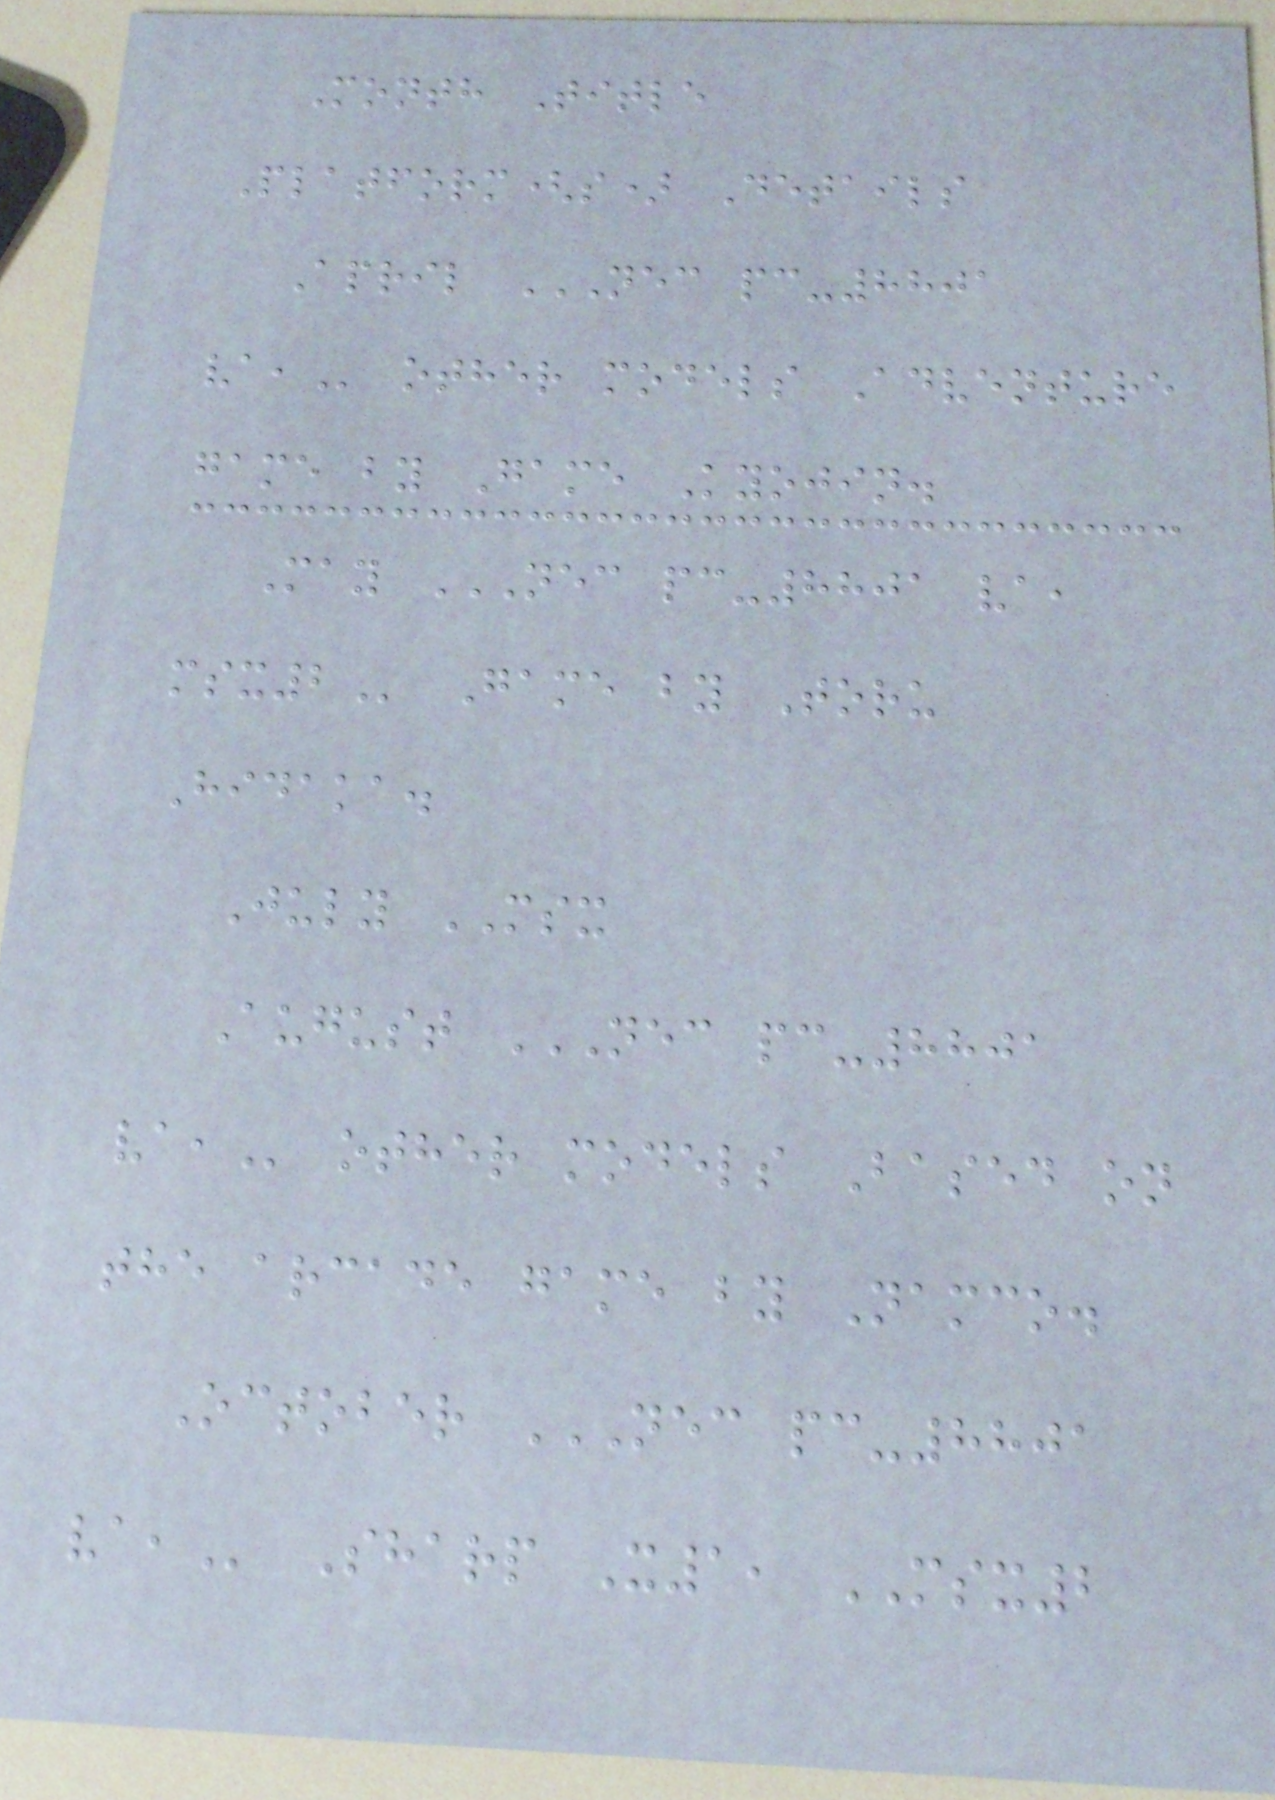Month Title
Platform(s) Details
April NEC PC-8801
VA, other models Adventure
game by Game Kyojin.
May NEC PC-8801 VA,
MSX2 Game by Toru
Hidaka.
July MSX
August NEC PC-8801
VA, other models Based on
the arcade game by Namco.
October NEC PC-8801
VA, Sharp X1, MSX2
